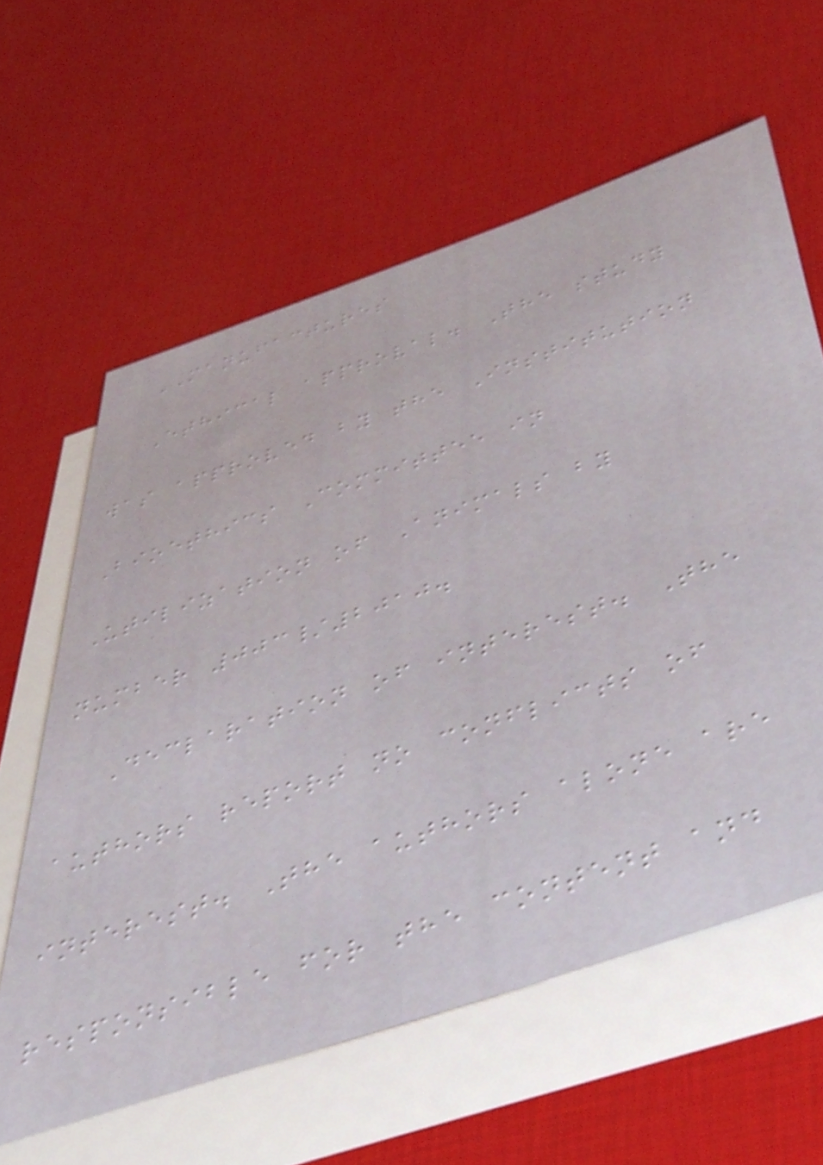MANUFACTURES
Ethical approval. The study
was approved by the Institution
Bioethics Committee in
Utilization of Animals by
number 003/2010.
Declaration of interest. The
authors report no conflicts of
interest. The authors alone are
responsible for the content and
